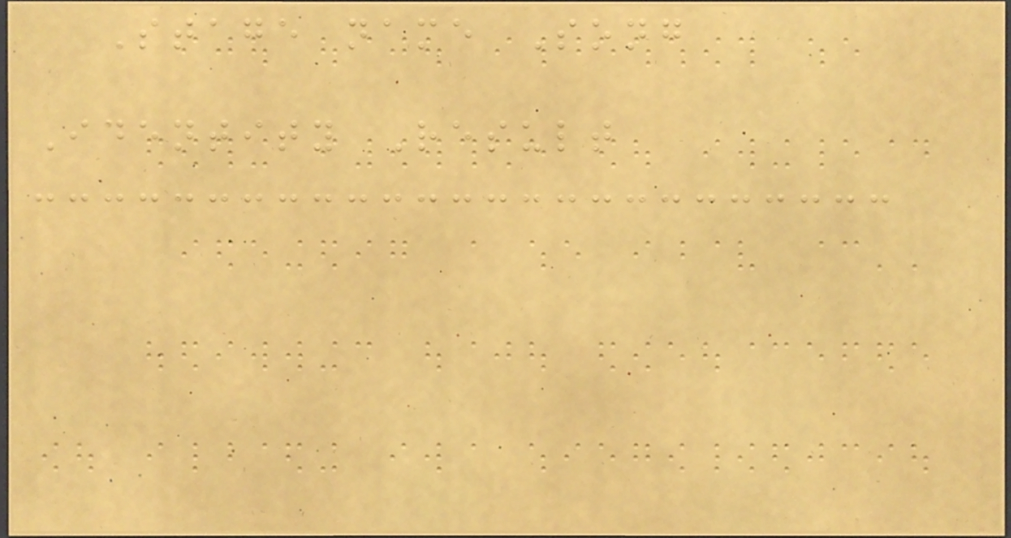Stage name Song
Identity Result
